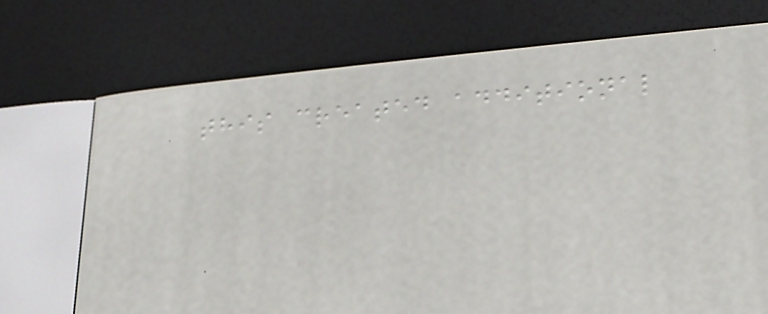this created additional
